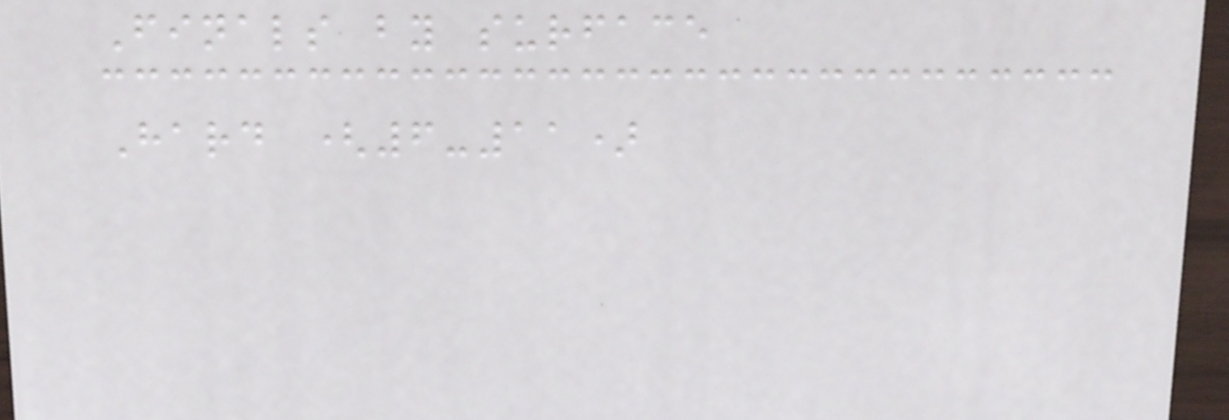Finals by surface
Hard (6-11)
